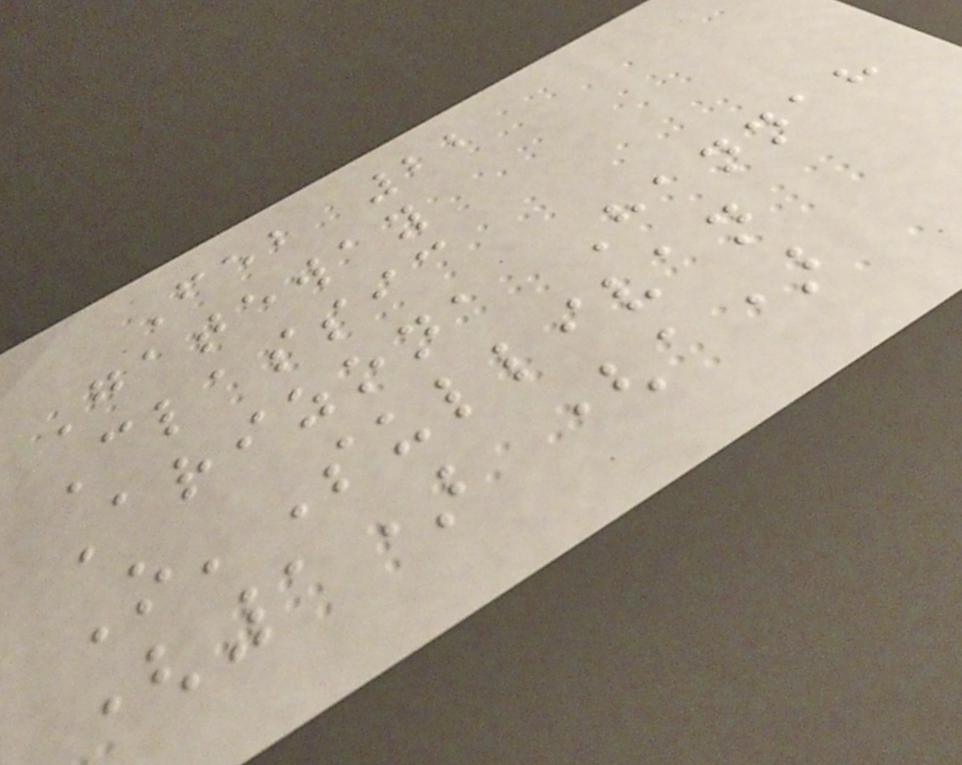Feb 22
Gateway
Classic
Arizona Hannah
O'Sullivan
(1) (a)
